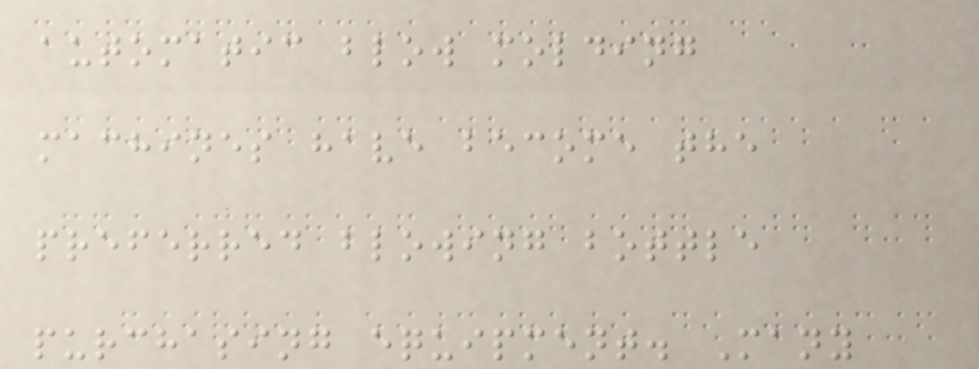automatic blow molding
machines have become the
preferred blowing bottle
purchasing equipment. Many
